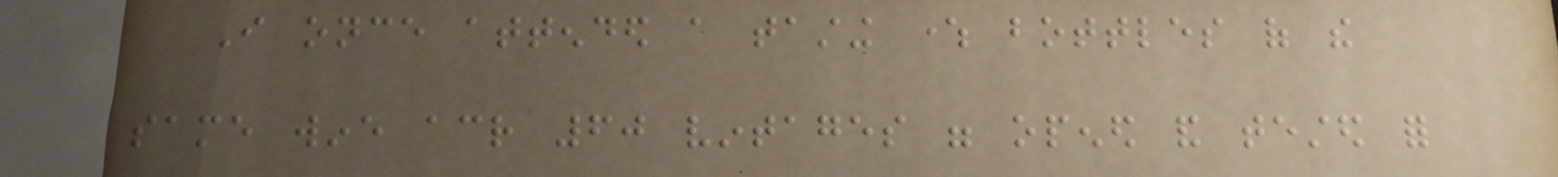I once attended a tasting where bottles of the
same wine across 60 vintages were opened and tested for
